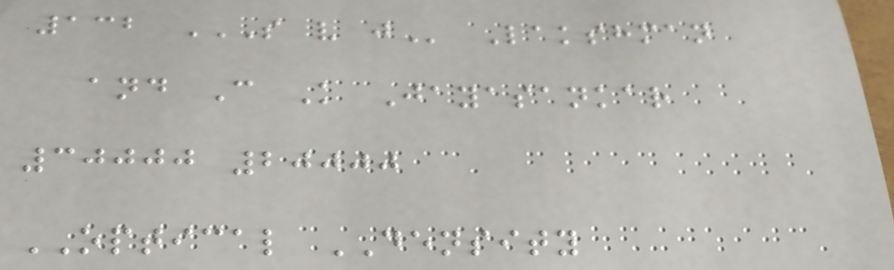132 S V J Lakshman
and C K Jayasankar
30000 20000
OPTICAL DENSITY
